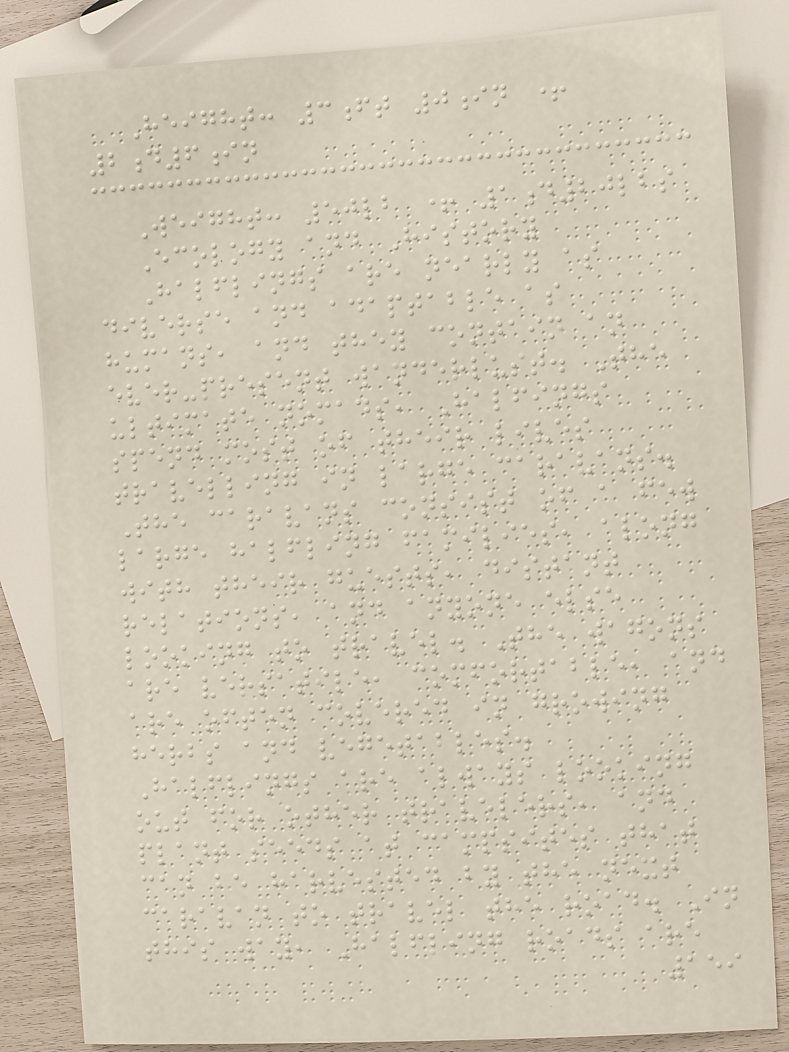Height: 3ft 0in +
2d6in
Weight: 50lb + 1d20lbs
Ecology and History
Halflings are nearly as
diverse and adaptable as
humans, and they contain an
ever-present wanderlust. The
ultimate nomads, Halfings
spend most of their lives
travelling in large caravans.
The caravans consist of a few
large halfling families, along
with their guests, distant
relations, and anyone else
looking to travel. The wagons
are versatile, comfortable, and
are often covered in growing
herbs and vegetables.
Halflings are always looking
out for other travelers, and
plant seeds at campsites that
can be harvested by the next
caravan to travel the road. In
this way, Halfling roads are
159
